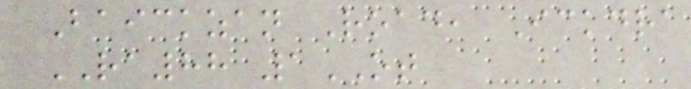Baickzan Road, Ickdra
RA88 1OT
